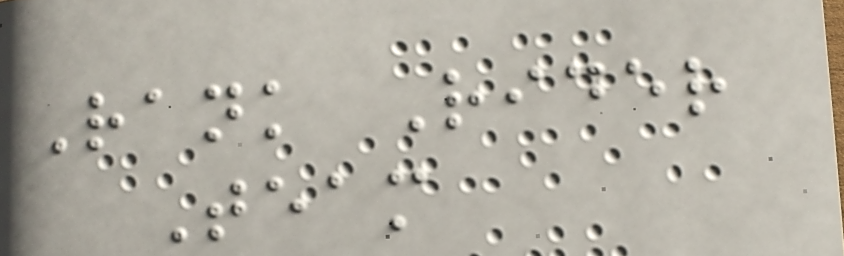Rank Rider
Team
